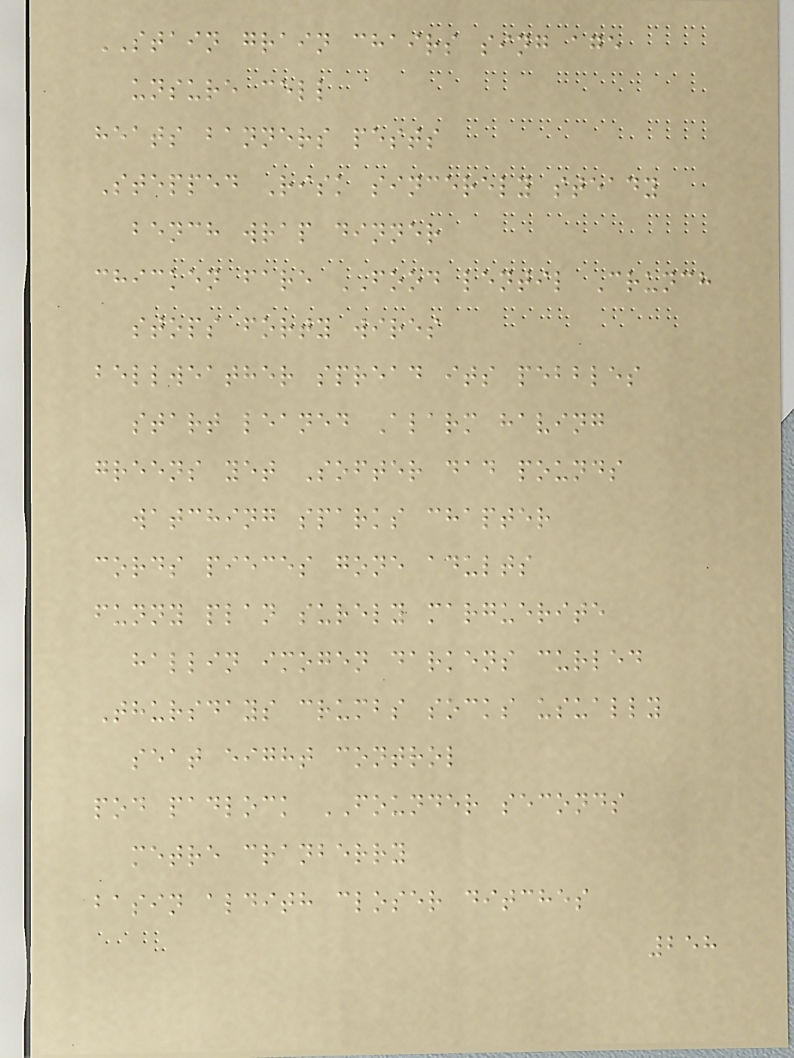STAIN grain chairs sing age
unsure cell
heats banners pests
Stepped Risk sincerely steady
bench wrap dinner
chicken fare FOOD lentil Crunch
stops forty wires
bellweather spread its pebbles
start leaned Alarm having
greens yet Softer dad pounds
watching sparks chapter
cords pieces gone adults
funny plan surely marguerite
hallin imogen darkens curled
Thursdays crumbs socks usually
seat eight control
pod padlock FOUNDER seconds
metre cranberry
basin aldith closer ditches
258
